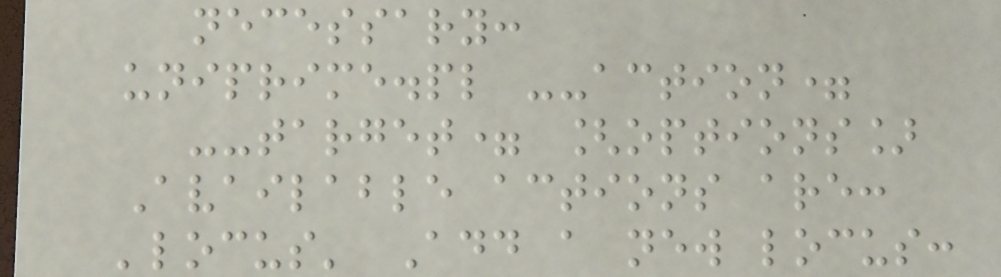necessary:
uniprime.pl --action=
--target= [options]
Available actions are:
'locus' Add a new locus:
